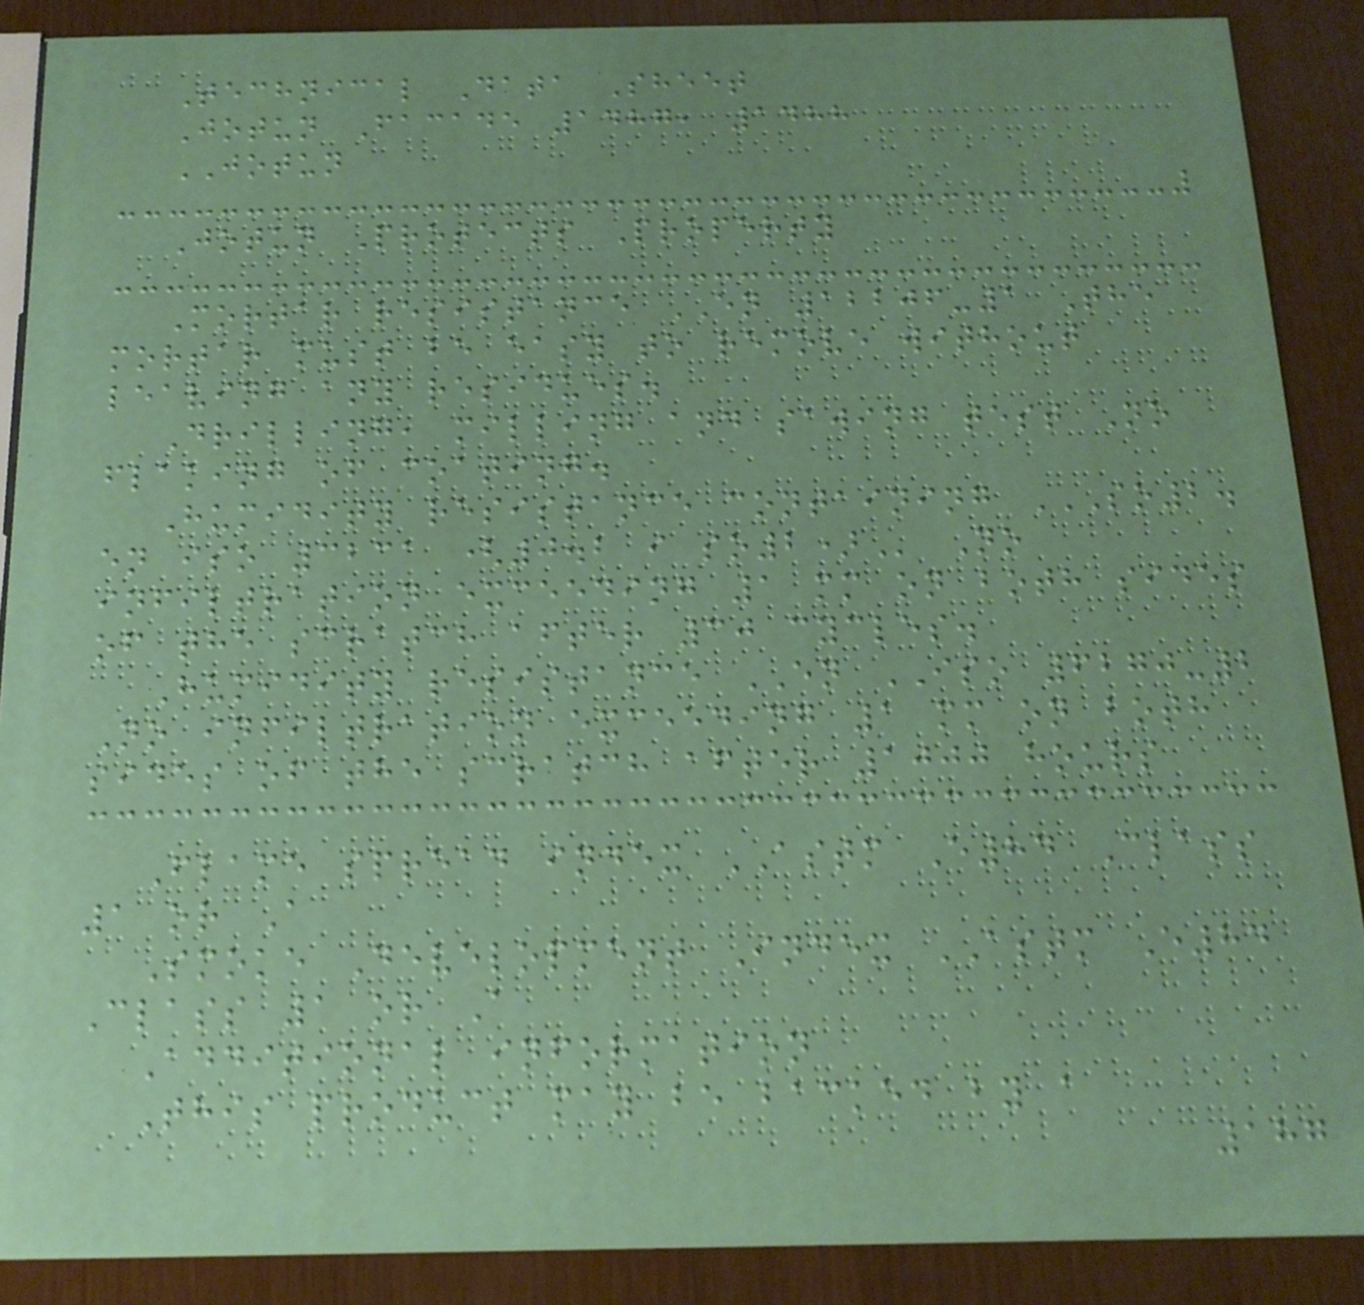Technical Data Sheet
Jotun Facade 1487, 1488
JOTUN
Jotun Protects Property
Mortar resistance EN 12206-1 The
mortar must be easy to remove without
leaving any residues.
Drilling, milling and sawing test No
flaking of coating.
Humidity resistance containing SO2.
EN ISO 3231 (0.2 I SO2) No
infiltration exceeding 1 mm on both sides
of the scratch after 30 cycles.
Humidity resistance EN ISO 6270-2
No infiltration exceeding 1 mm on both
sides of the scratch after 1000 hours
Flame spread index ASTM E84 Class
1 or A
Smoke Development Index ASTM E84
Class 1 or A
Additional information
This product may be backed by a
187
